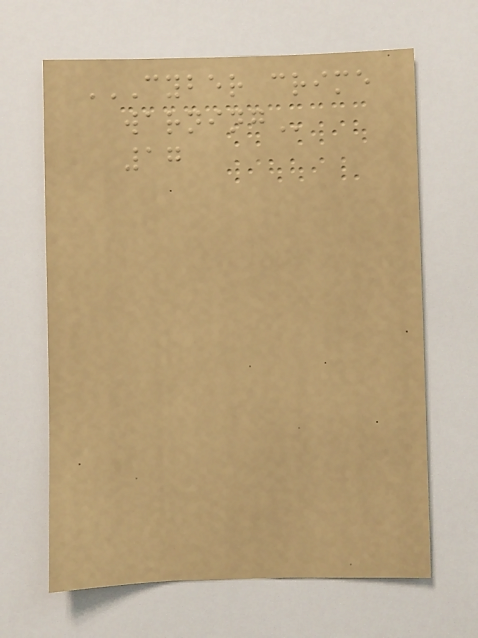CYBER CRIME
WARNING
17
